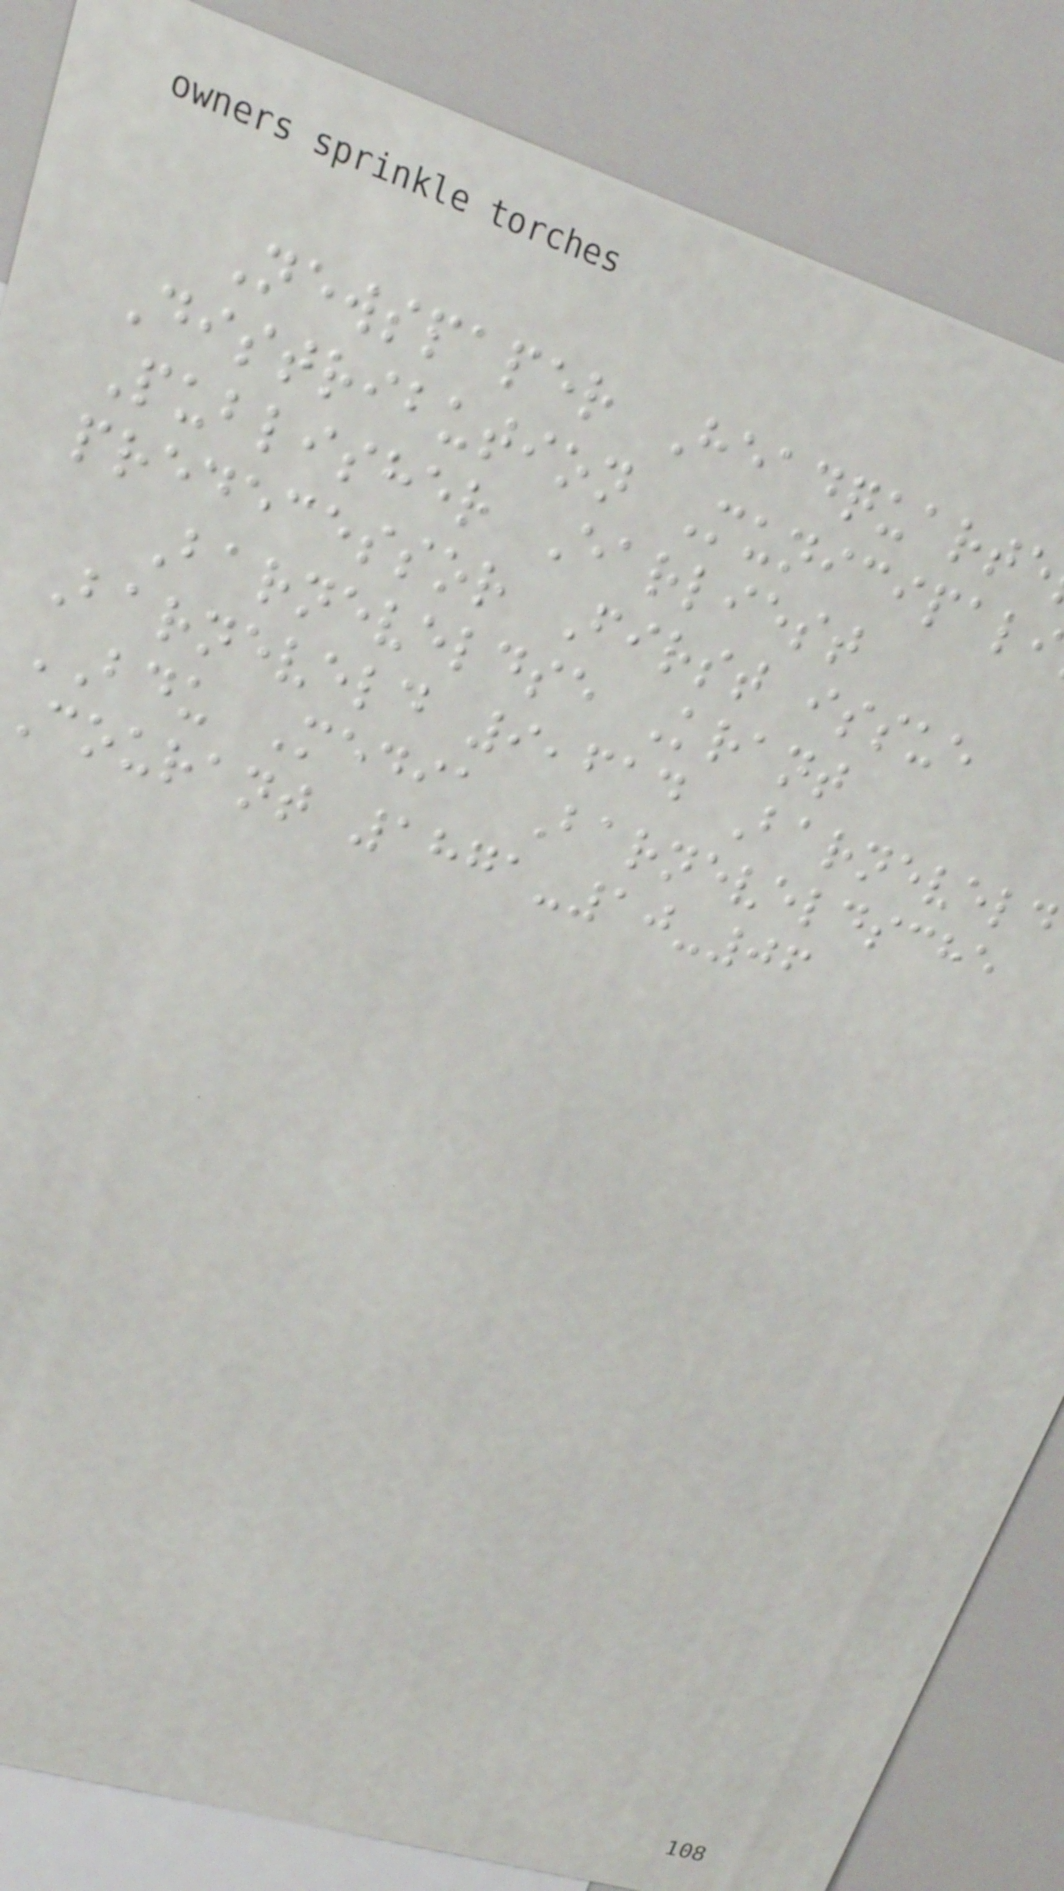Newspaper Headquarte
Distribution Municipal
Publisher Earliest
predecessor First issue
Barneveldse Krant
Barneveld 9,614 Barneveld
BDU Media Barneveldsche
courant 1871-10-06
